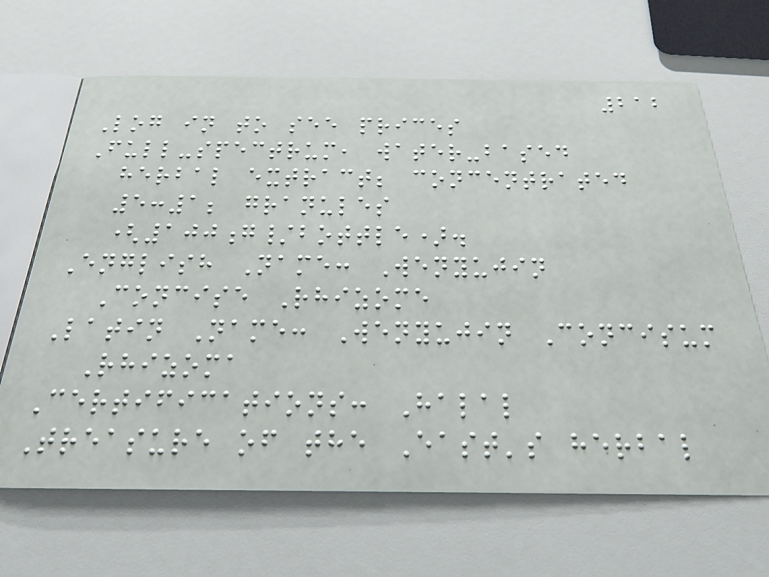212
Log in to see prices
Full-spectrum, water-based
herbal extract; concentrated
5:1; granules
(100g/bottle).
English Name: Wenyujin
Concise Rhizome
Latin Name: Wenyujin Concisum
Rhizoma
Certifications: Halal
Treasure of the East's herbal
